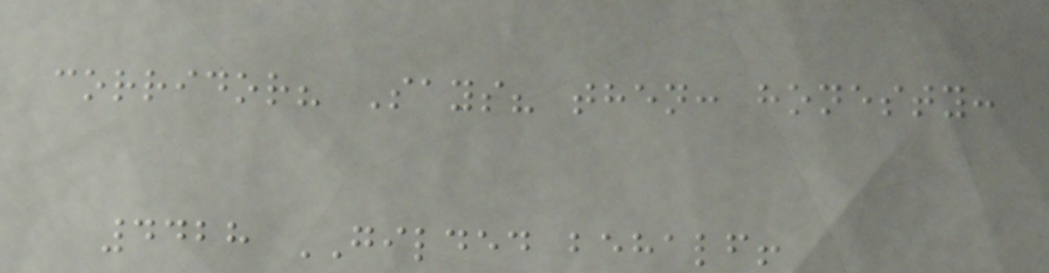corridor? Says? then: honesty:
4428 GILDED behalf!
